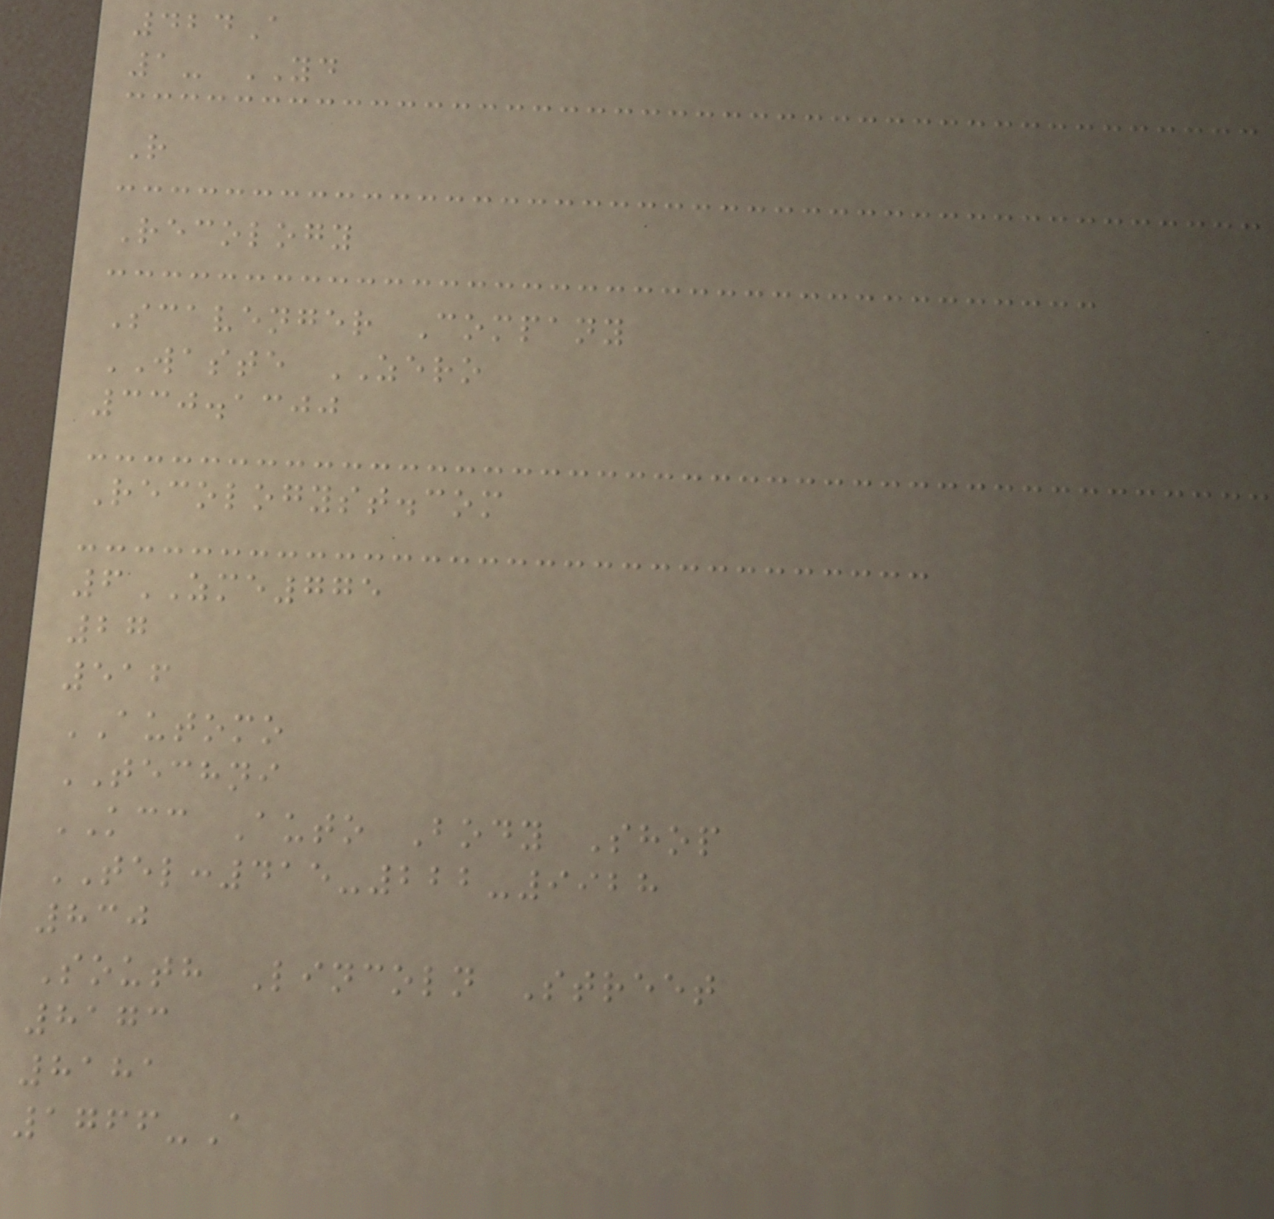424A
1- YD
R
Recology
Scavenger Company
WASTE ZERO
330.1300
Recologyst.com
6ZME775
27
516
AUTOMO
TECHNI
KCC Auto Body Shop
TEL:415-222-9928
830
South Lincoln Street
8173
8181
1766-A
